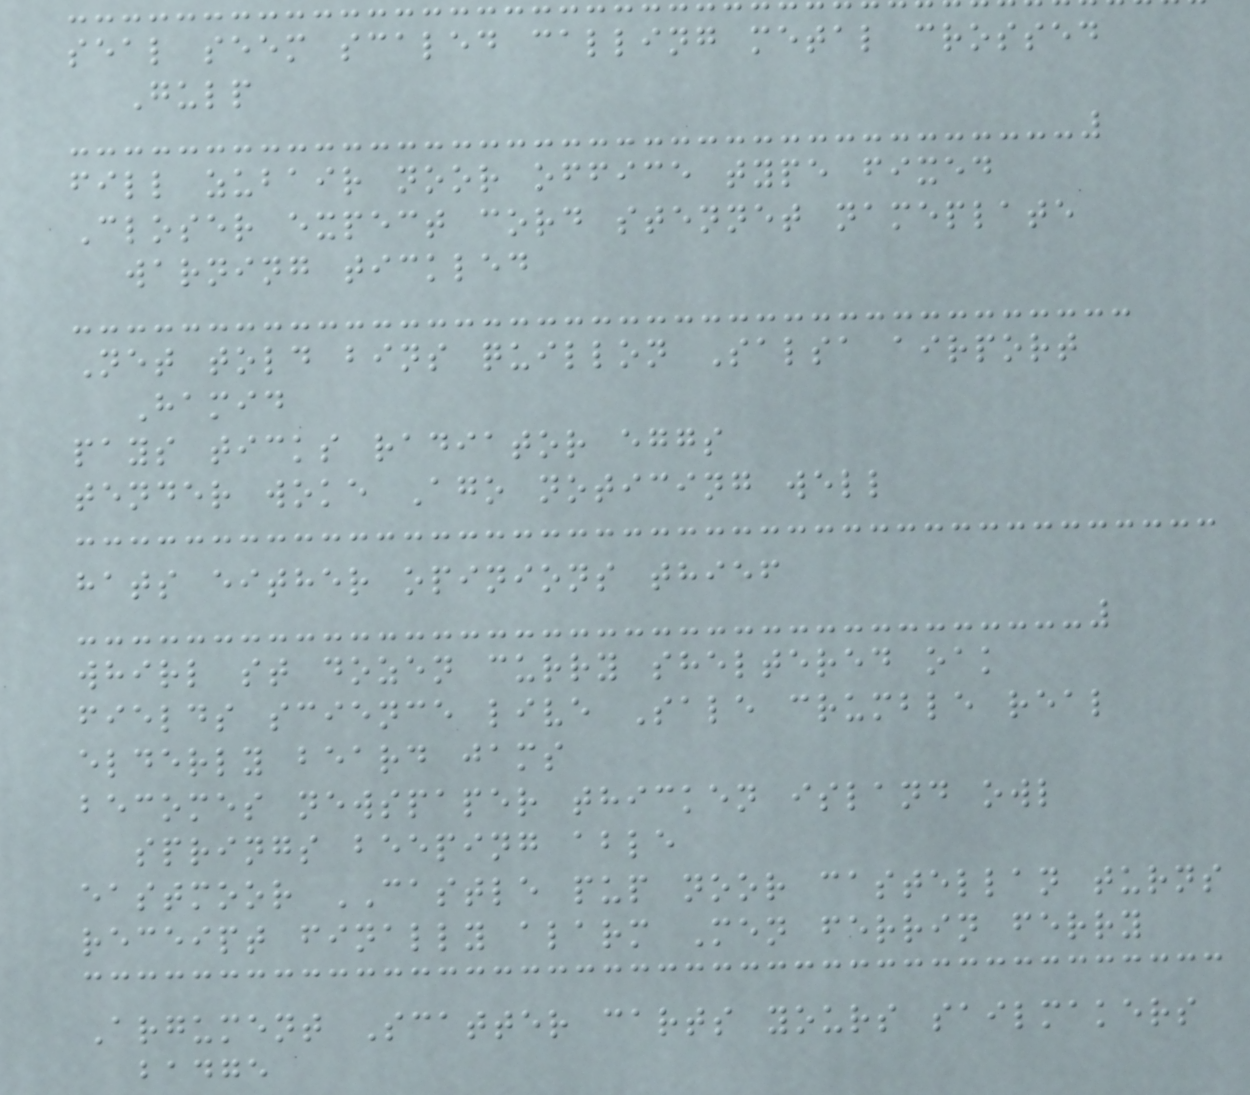seal seem scaled calling metal crossed
Gulp
fill zubair noor office type fixed
Closer expect cord stennet nameplate
warning tickled
Net told bins quillon Salsa airport
Hamid
pays ticks radiator eggs
tender woke Ago noticing well
hats either opinions thief
whirl st dozen curry sheltered oak
fields science live Sale crumble real
elderly beard jams
becomes newspaper thicken island owl
springs beeping able
eastmoor CASTLE pup noor castellan turns
receipt finally alarm Men ferrin ferry
Argument Scatter carts yours sailmakers
badge
